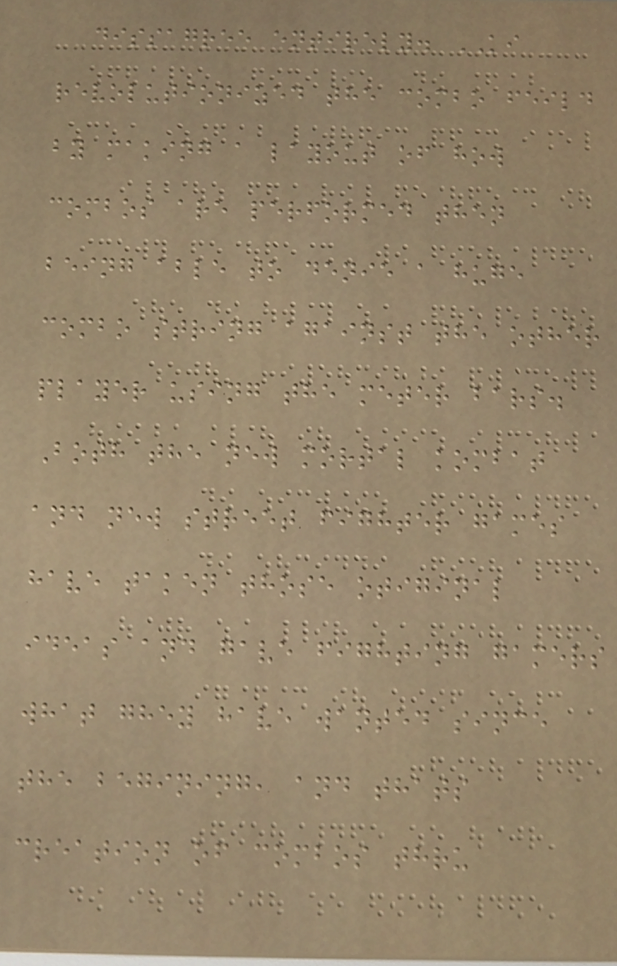dissagree entirely. KI
revolutionized the combo feild
by making a layout of how
combos are performed then
being able to denie a huge
combo string against the other
player using the meter bars.
Both the new mortal kombat
and new street fighter games
have taken those otiginal
ideas and gave fighting gamers
what ghey have wanted since
the begining, and thats
creation of combos thru
